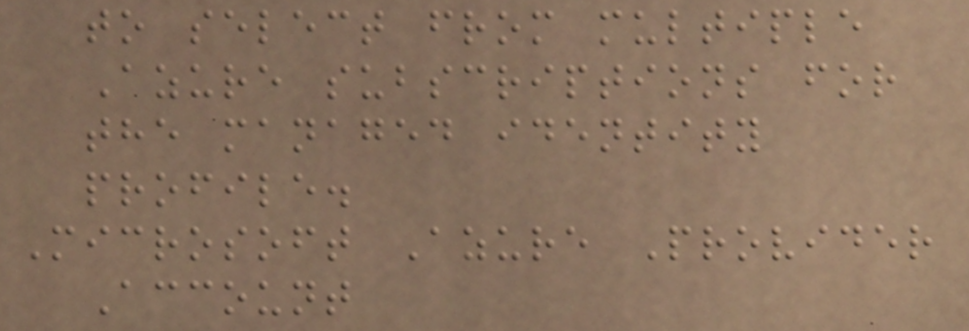to select from multiple
Azure subscriptions for
the managed identity
profile.
Microsoft Azure Provider
Account
